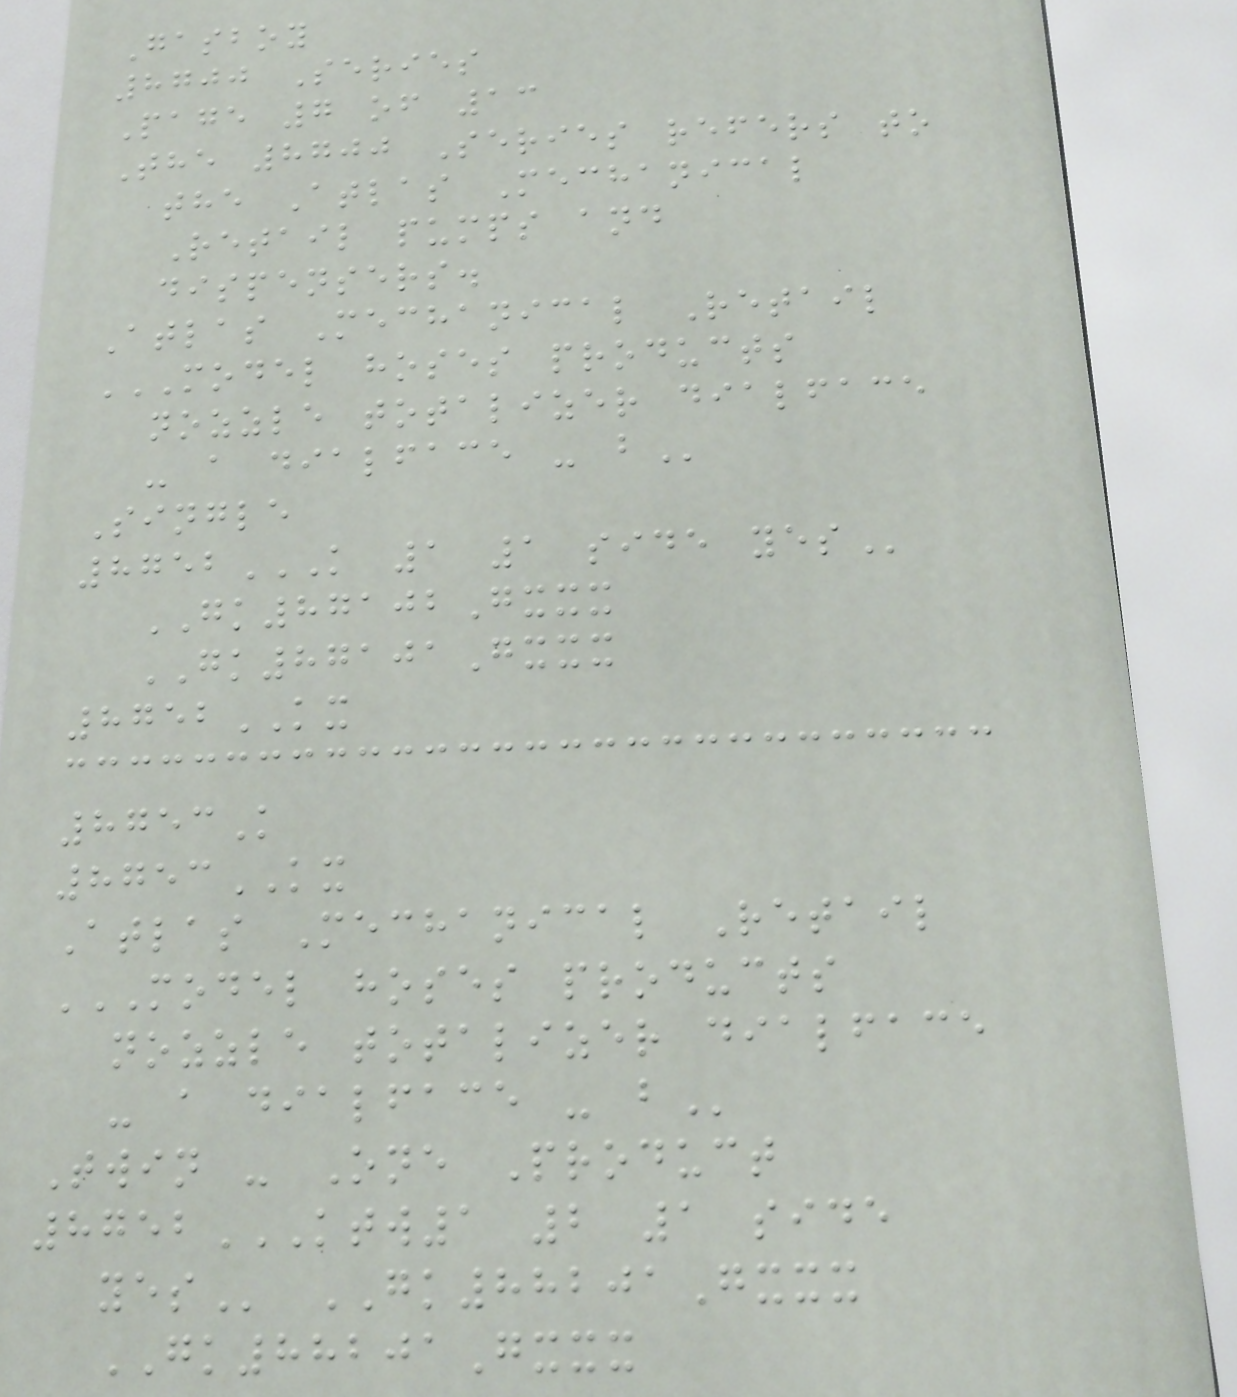Gasboy
8700 Series
Page 7 of 13
The 8700 Series refers to
the Atlas Mechanical
Retail pumps and
dispensers.
Atlas Mechanical Retail
MODEL HOSES PRODUCTS
NOZZLE TOTALIZER DIALFACE
- A DIALFACE - B
Single
8752K 1 1 SIDE YES
GK87102Gxxx
GK87101Gxxx
8752KX
8753K
8753KX
Atlas Mechanical Retail
MODEL HOSES PRODUCTS
NOZZLE TOTALIZER DIALFACE
- A DIALFACE - B
Twin - One Product
8752KTW1 2 1 SIDE
YES GK88201Gxxx
GK88201Gxxx
